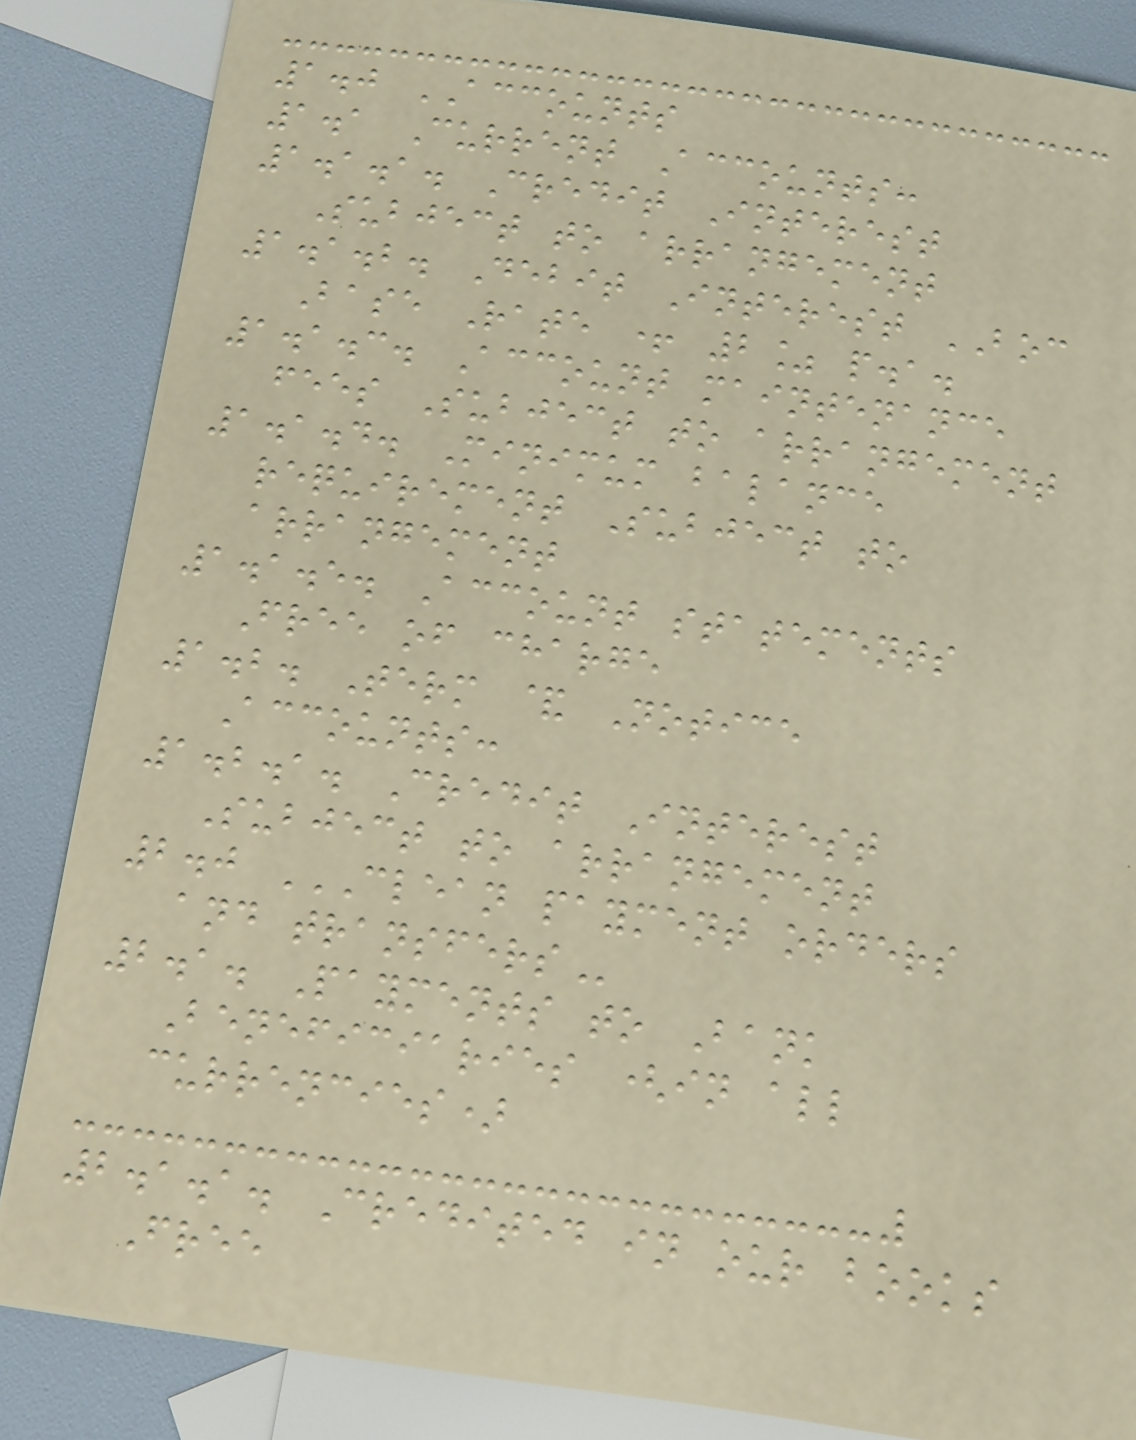1.0 ACCOUNTS
1.1 Current Accounts:
1.1.1. Credit Interest
Subject to arrangement
1.1.2. Debit Interest BOC
Base Rate + 2% p.a.
1.1.3. Account maintenance
fees Subject to arrangement
1.1.4. Minimum balance
requirement Subject to
arrangement
1.1.5. Account statements
Free of charge
1.2. Term & Notice
Accounts:
1.2.1. Credit Interest
Subject to arrangement
2.0 CLEAN PAYMENT ORDERS
AND TRANSFERS
2.1. Payments to Bank
Beneficiaries (in all
currencies)
2.1.1. Credited in our books
Free
